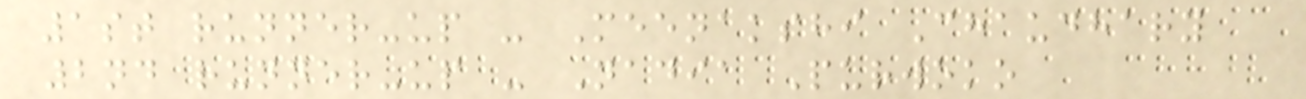1st runner-up - Meenakshi Chaudhary
2nd runner-up - Nadia Purwoko
